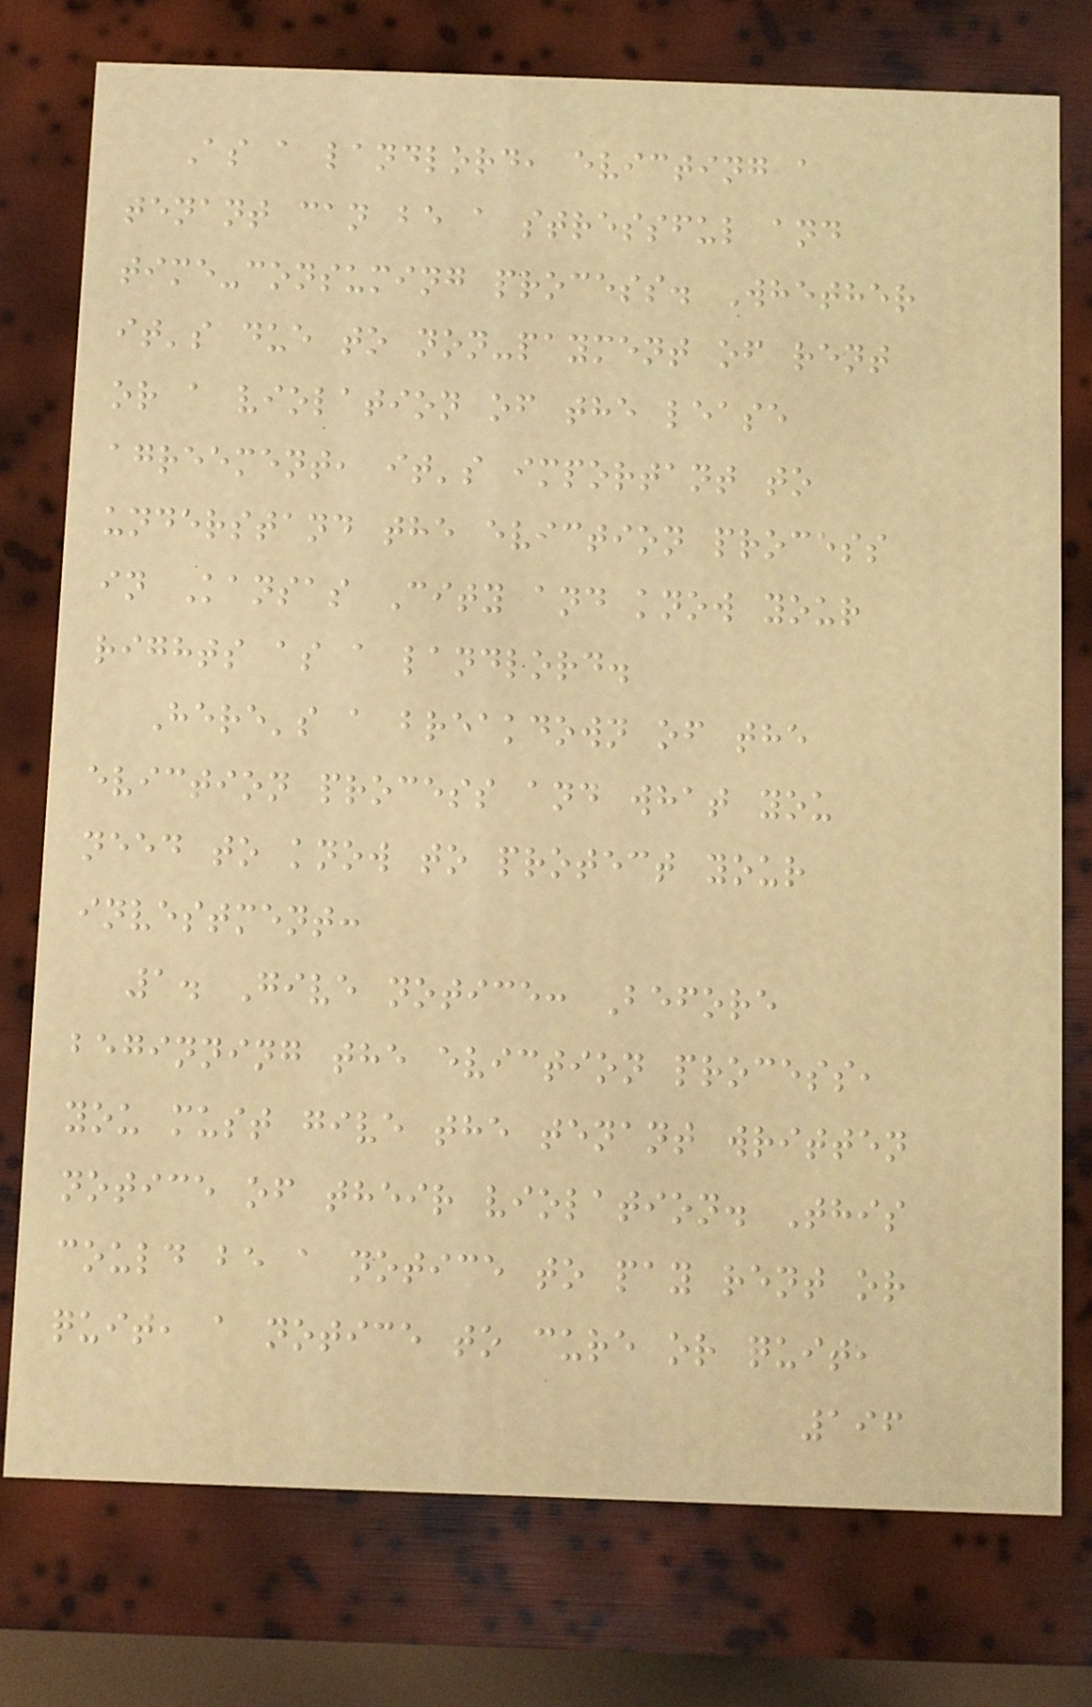As a landlord, evicting a
tenant can be a stressful and
time-consuming process. Whether
it's due to non-payment of rent
or a violation of the lease
agreement, it's important to
understand the eviction process
in Kansas City and know your
rights as a landlord.
Here's a breakdown of the
eviction process and what you
need to know to protect your
investment:
1. Give notice: Before
beginning the eviction process,
you must give the tenant written
notice of their violation. This
could be a notice to pay rent or
quit, a notice to cure or quit,
196
